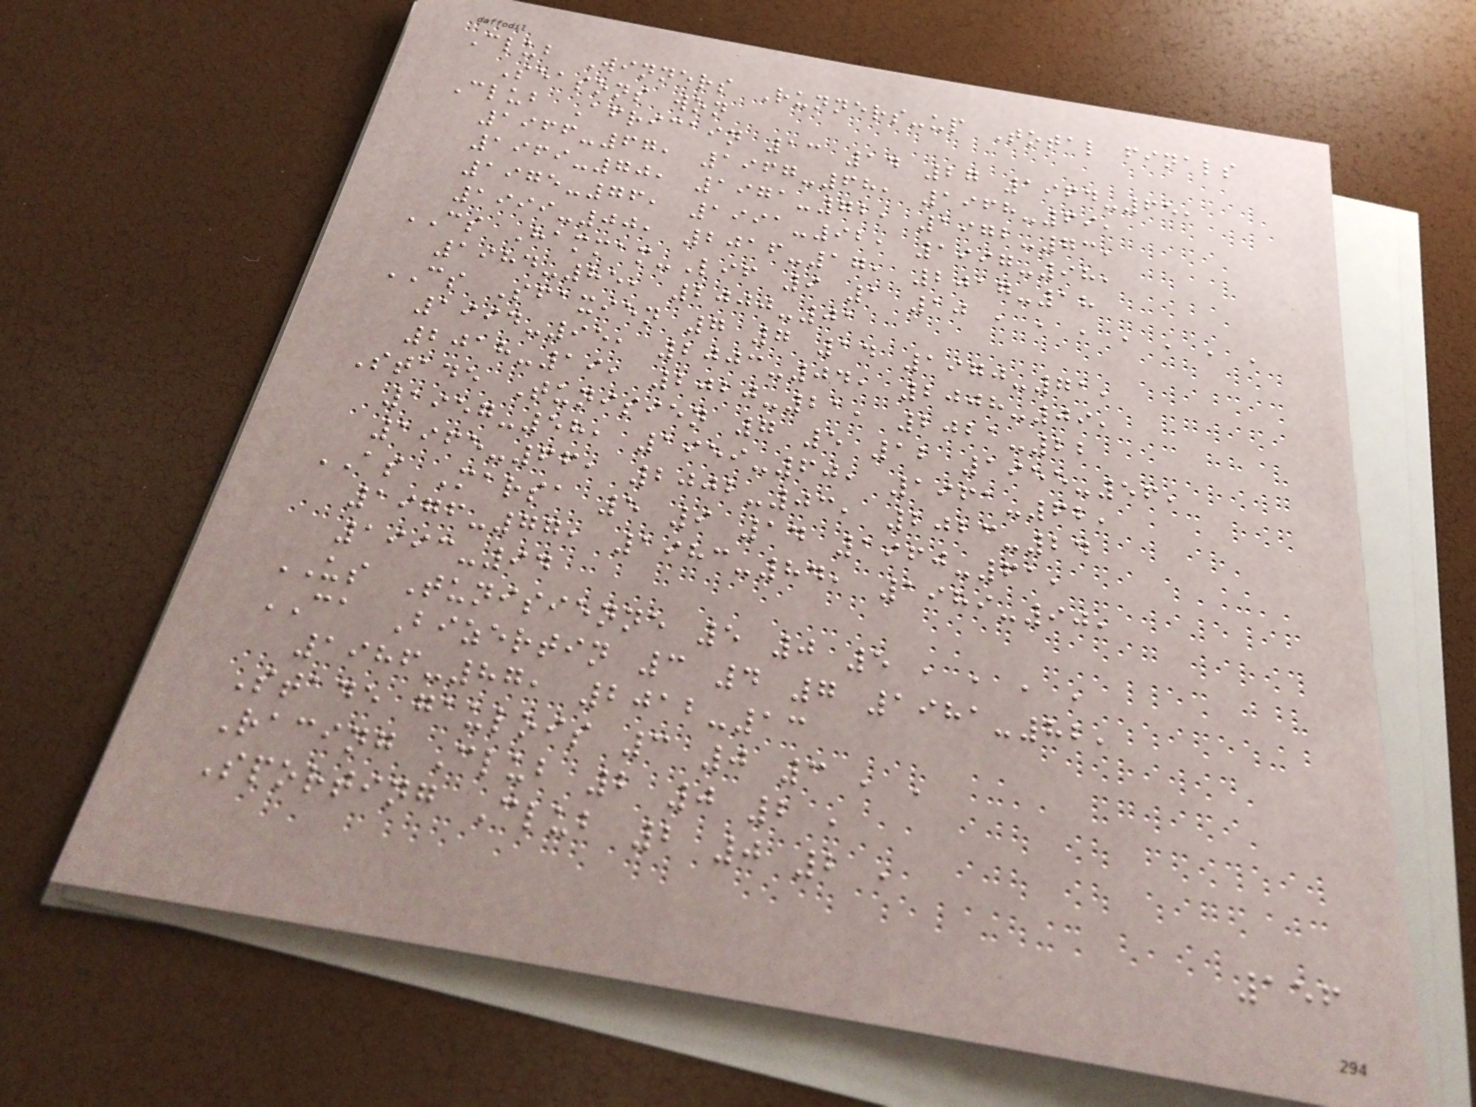Club Winners Runners-up Total finals
Seasons won
Club Africain 13 14 27 1964-65,
1966-67, 1967-68, 1968-69,
1969-70, 1971-72, 1972-73,
1975-76, 1991-92, 1997-98,
1999-00, 2016-17, 2017-18
CS Hammam-Lif 9 1 10 , , , , , , ,
1984-85, 2000-01
CS Sfaxien 7 7 14 1970-71,
1994-95, 2003-04, 2008-09,
2018-19, 2020-21, 2021-22
Stade Tunisien 7 5 12 1955-56,
1957-58, 1959-60, 1961-62,
1965-66, 2002-03, 2023-24
AS Marsa 5 9 14 1960-61,
1976-77, 1983-84, 1989-90,
1993-94
US Tunisienne 5 0 5 , , , ,
CA Bizertin 3 4 7 1981-82,
1986-87, 2012-13
Stade gaulois 3 0 3 , ,
Racing Club 2 0 2 ,
Sporting Club 2 0 2 ,
156
